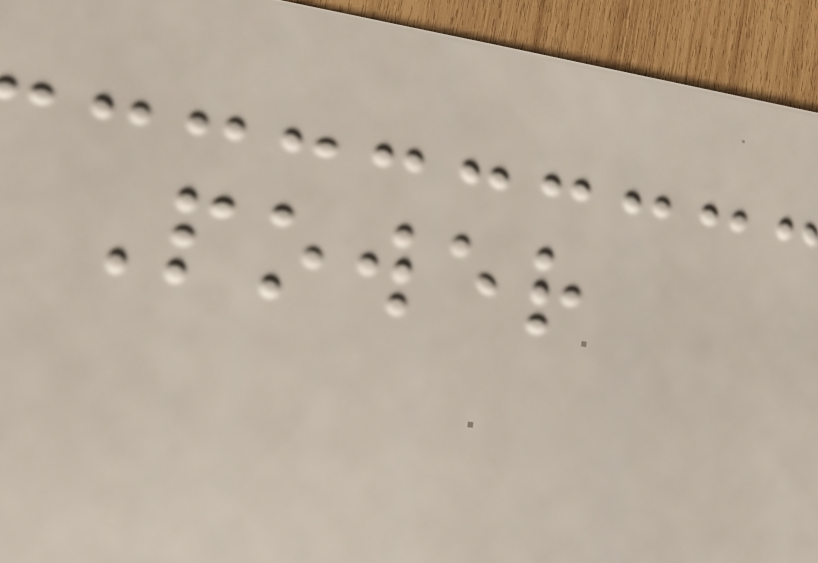Power
